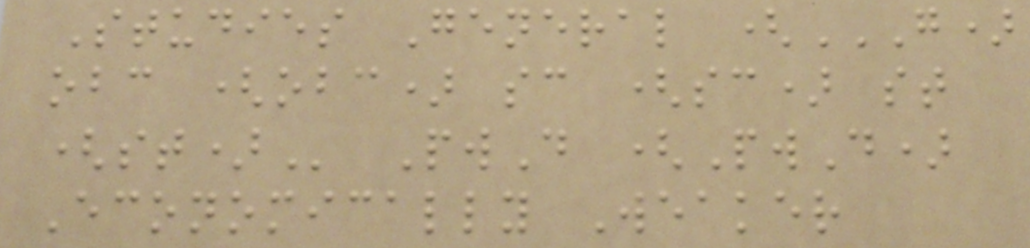Studies General (G)
OBC (OBC) SC (SC) ST
(ST) PwD (PwD)
Economically Weaker
